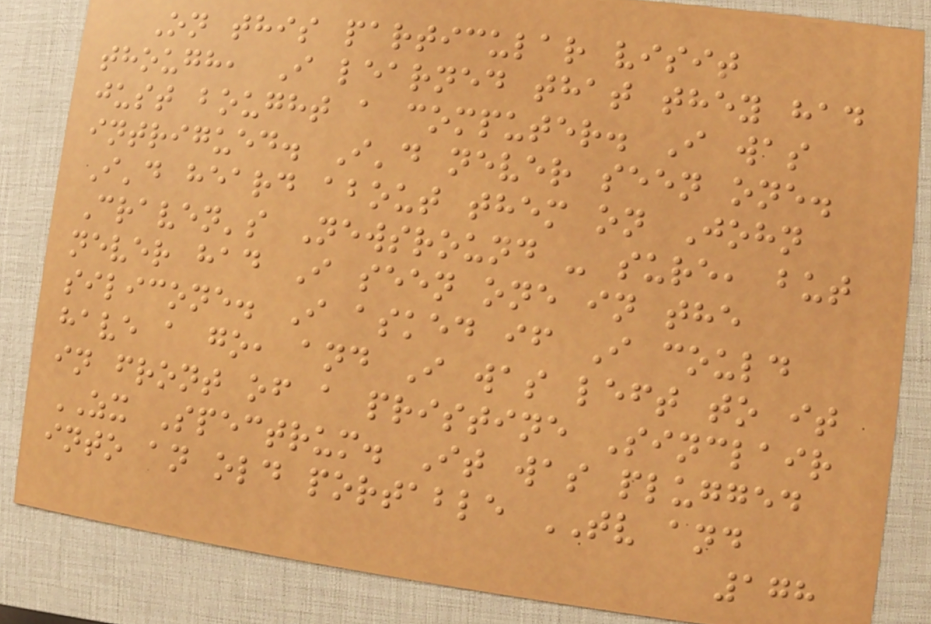On this particular visit
though, I learned that they had
just bought a computer. I was
intrigued. I'd never seen one.
I'd heard about them on John
Craven's Newsround - sure, but
never had I seen one in the
silicone. I asked if I could
have a go, and I was left to it
in front of a pristine Sinclair
ZX Spectrum. It was plugged
into an old portable TV and
178
